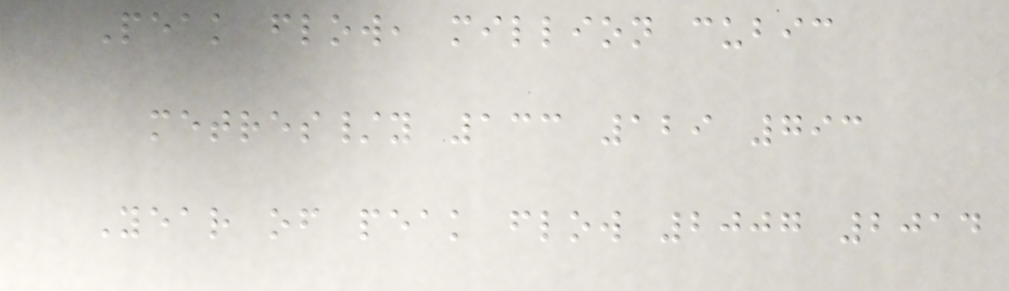Peak flow, million cubic
metres/y 133 129 793
Year of peak flow 2007 2014
